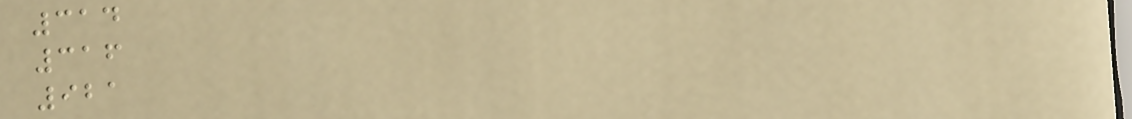314
316
921
